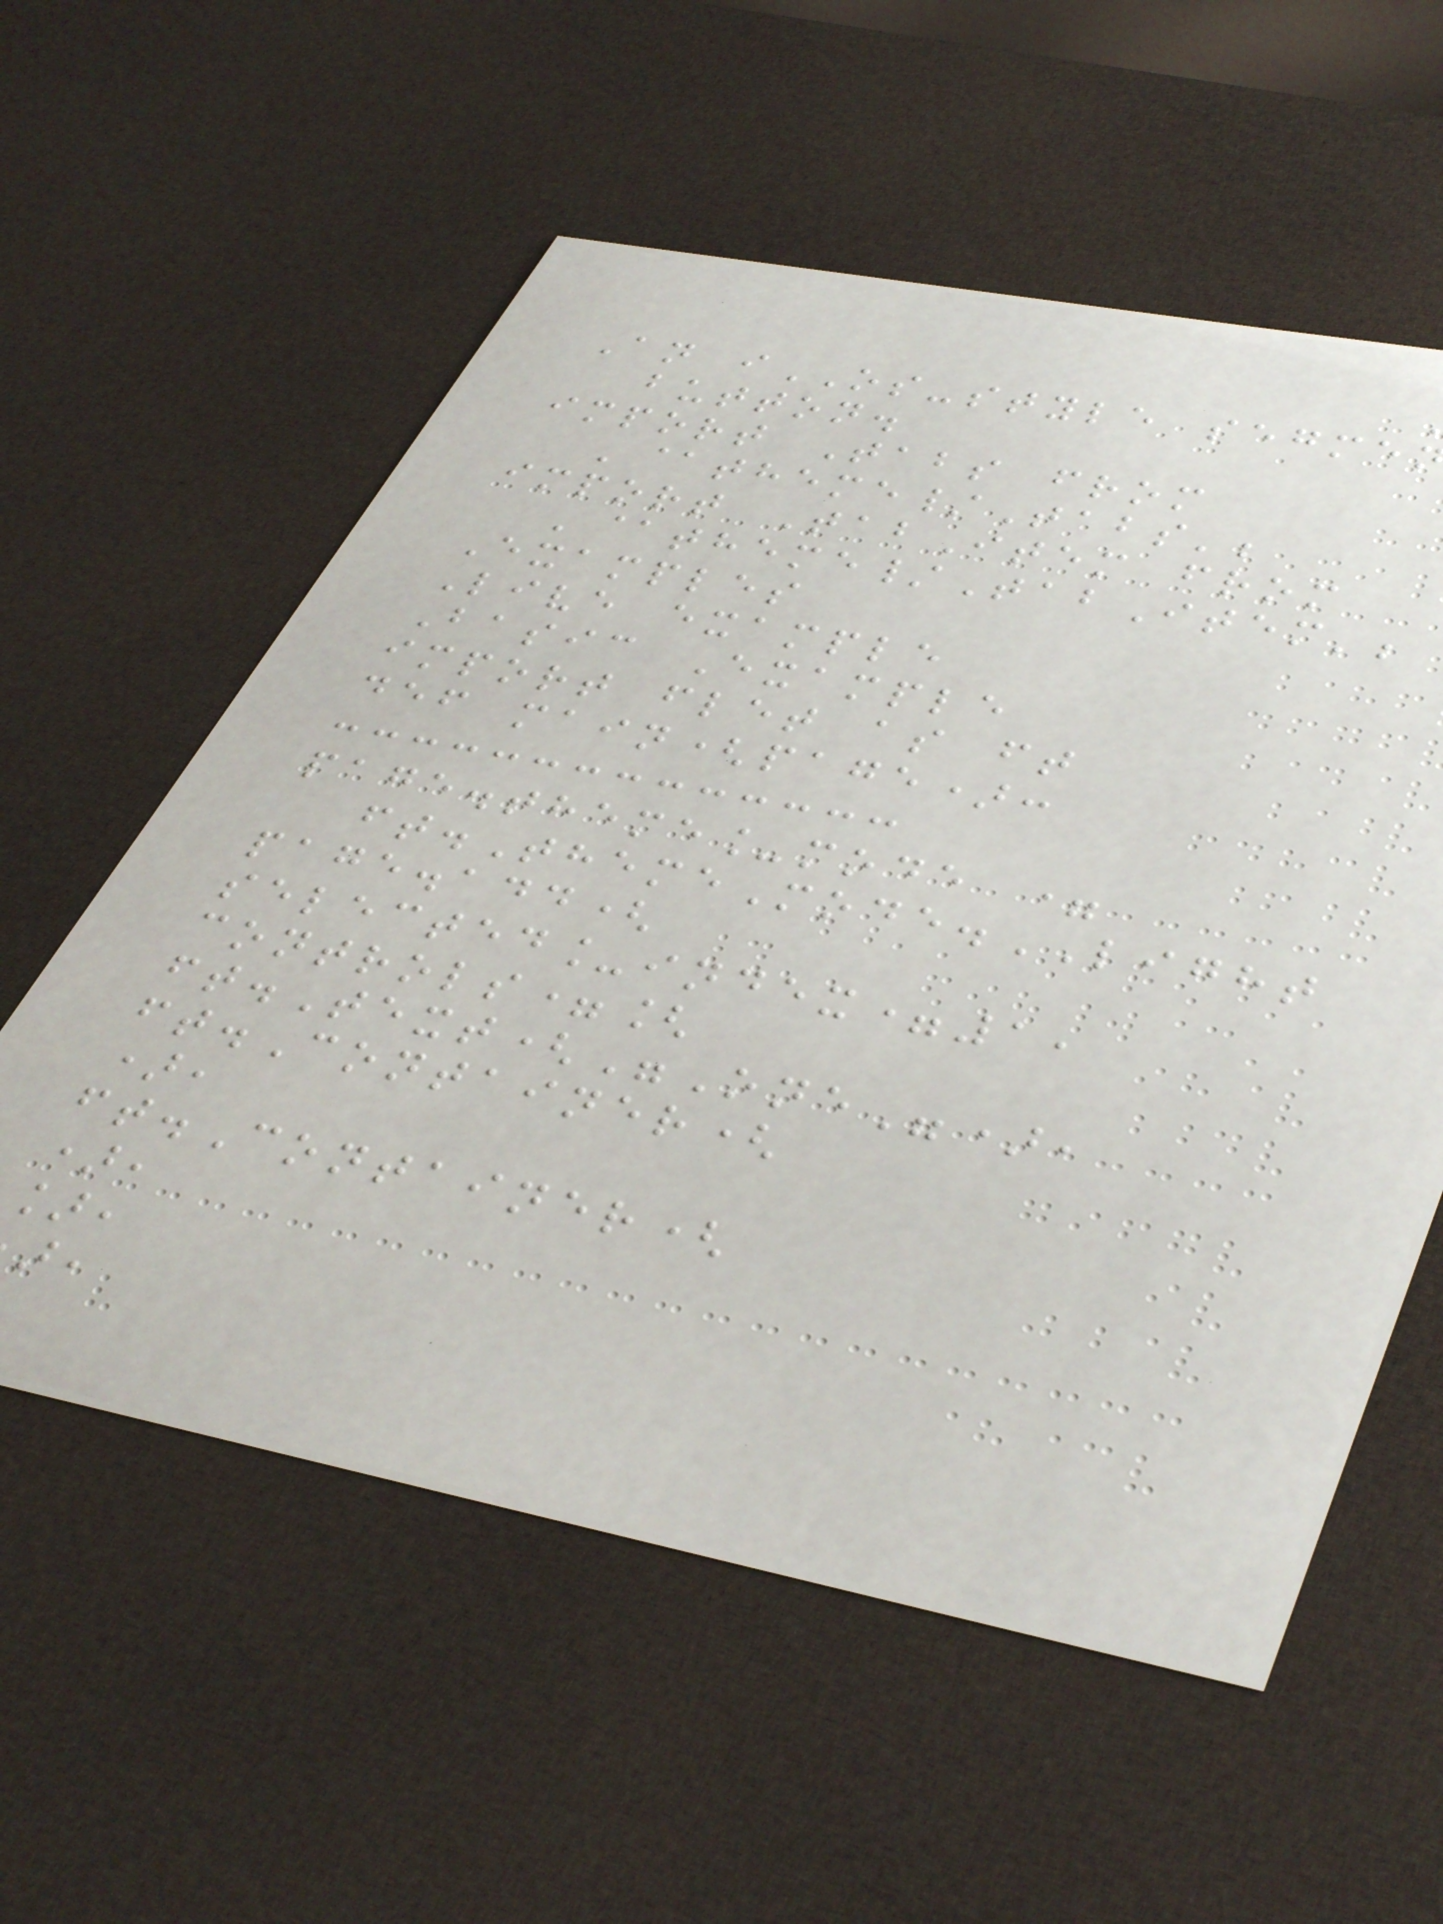An iOS-style segme
button.
import Tabs from
'@theme/Tabs';
import TabItem from
'@theme/TabItem';
Examples
Live example
Basic Example
import flet as ft
def main(page):
page.theme_mode =
ft.ThemeMode.LIGHT
page.add(
selected_index=1,
controls=[
ft.Text("One"),
ft.Container(
),
ft.Container(
),
],
